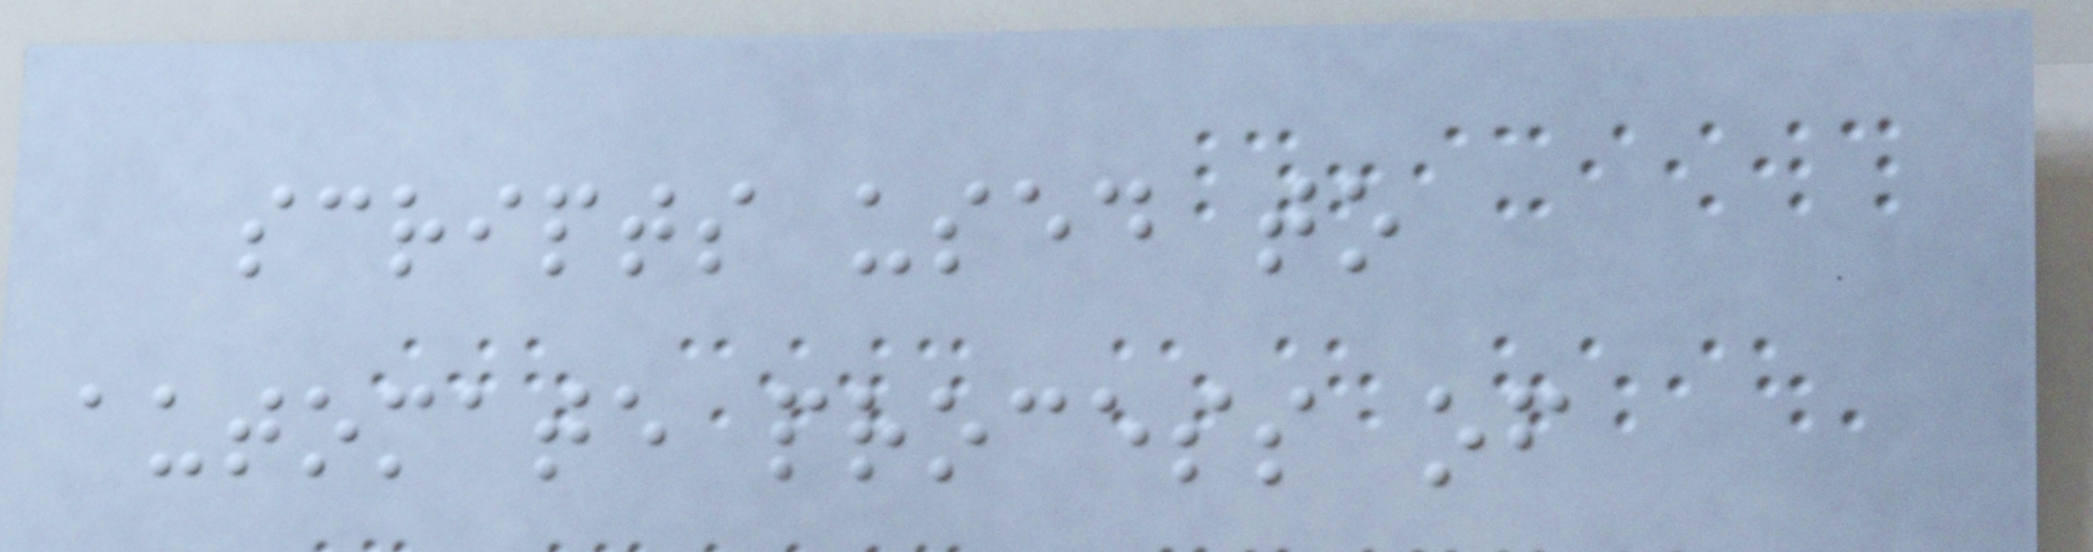scripts used to
automate process of
